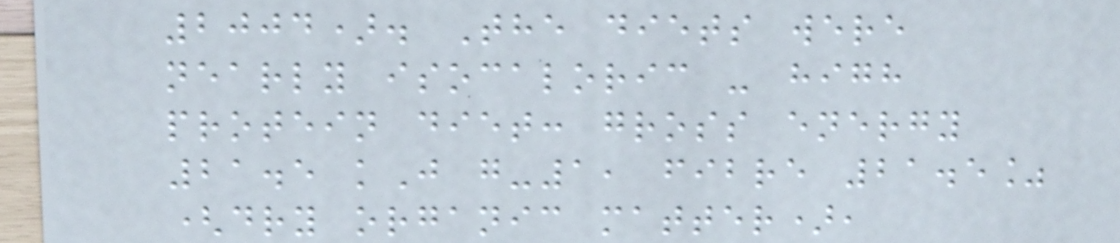2004). The diets were
nearly isocaloric - high
protein diet: gross energy
21.5 kJ g-1, fibre 21.5%
(dry organic matter),
